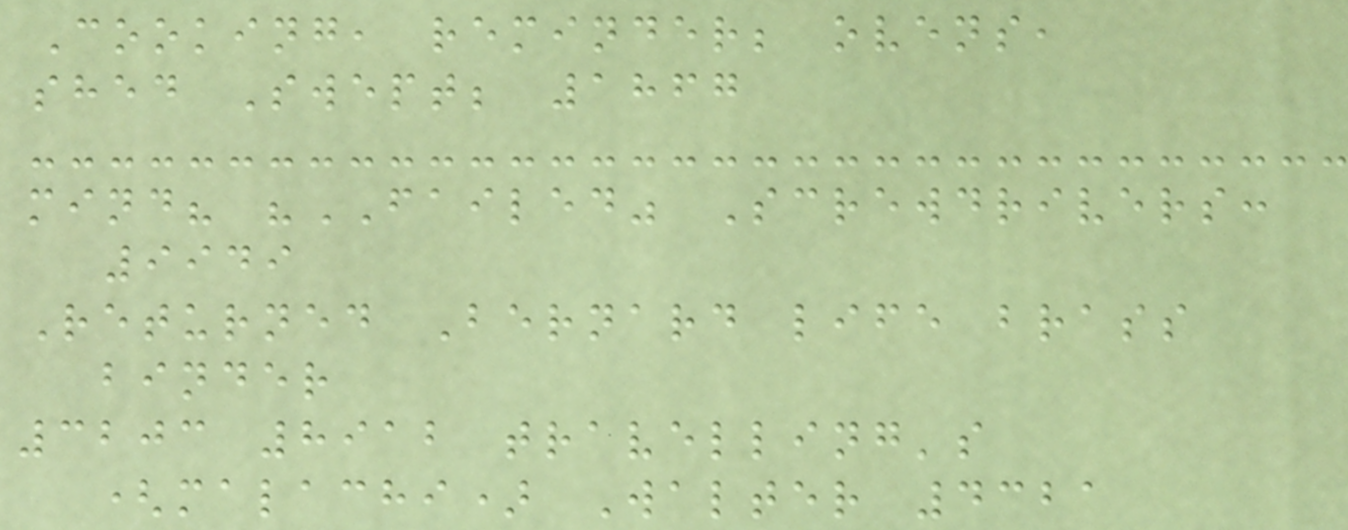Cooking, reminder; ovens,
shed Swept; 1867
mind? "FAILED" Screwdrivers:
9949
Returned Bernard life brass
binder
3203 8912 travelling's
(malachi) Walter 4321
